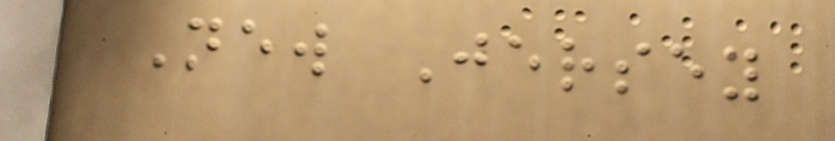New Jersey
